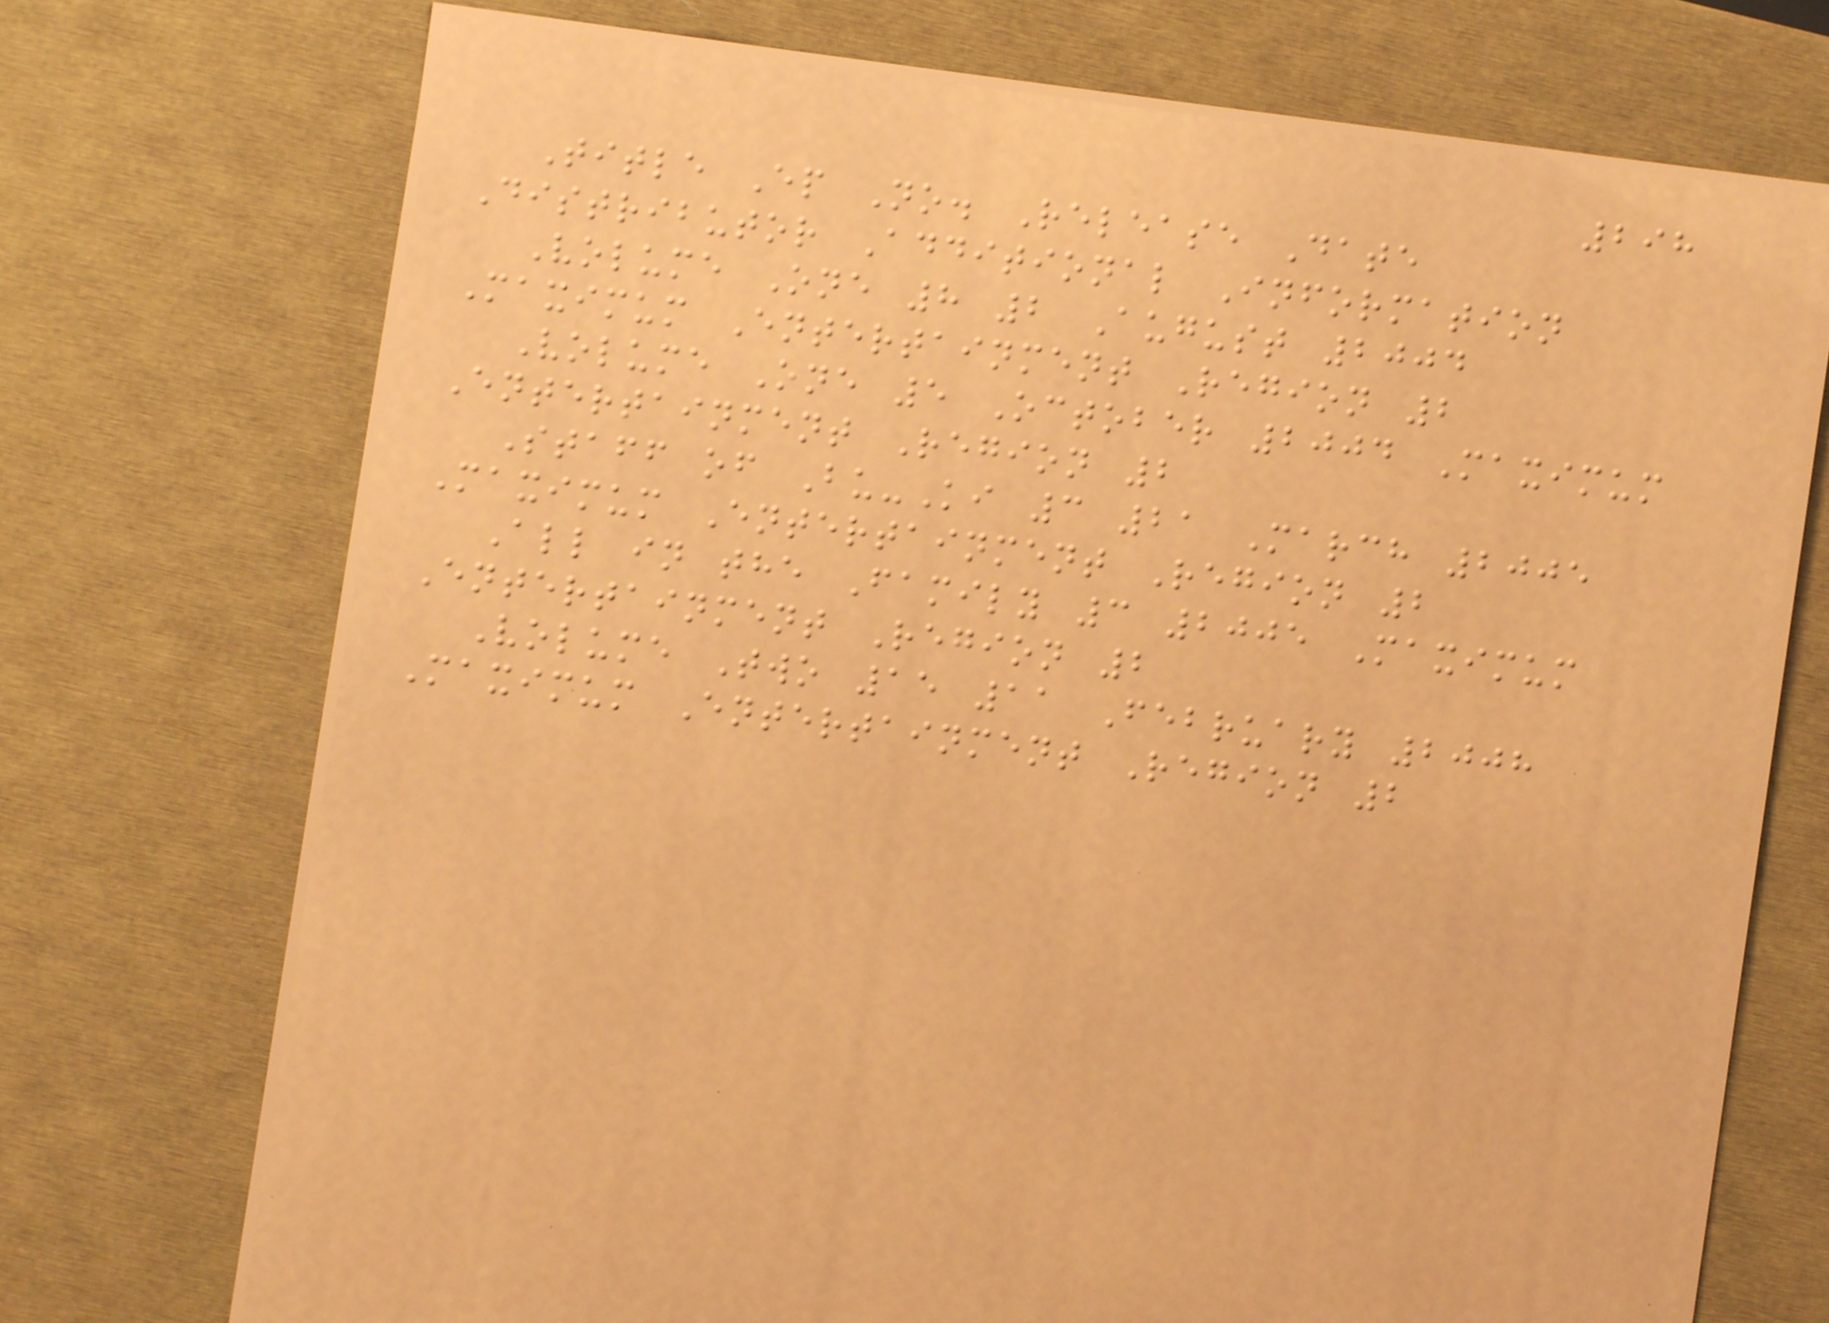298
Title Ep No. Release Date
Distributor Additional Information
Volume One 8 2 August 2004
Maximum Entertainment Region 2
Volume One 5 October 2004 Maximum
Entertainment Region 2
Staff of Bu-Ki 3 21 March 2005
Maximum Entertainment Region 2
All in the Family 3 2005 Maximum
Entertainment Region 2
Volume Two 15 11 February 2008
Maximum Entertainment Region 2
